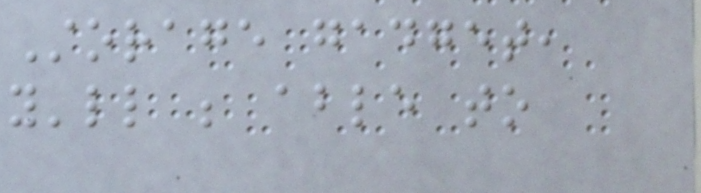Storage gadget,
you'll be able to
